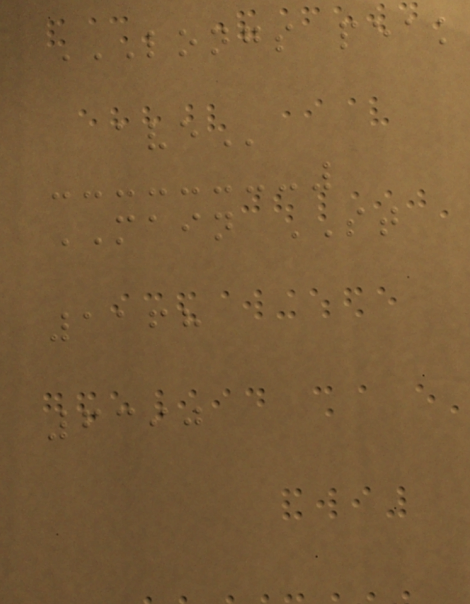LONGS PEAK
AVE
MAIN ST
1168
6390
